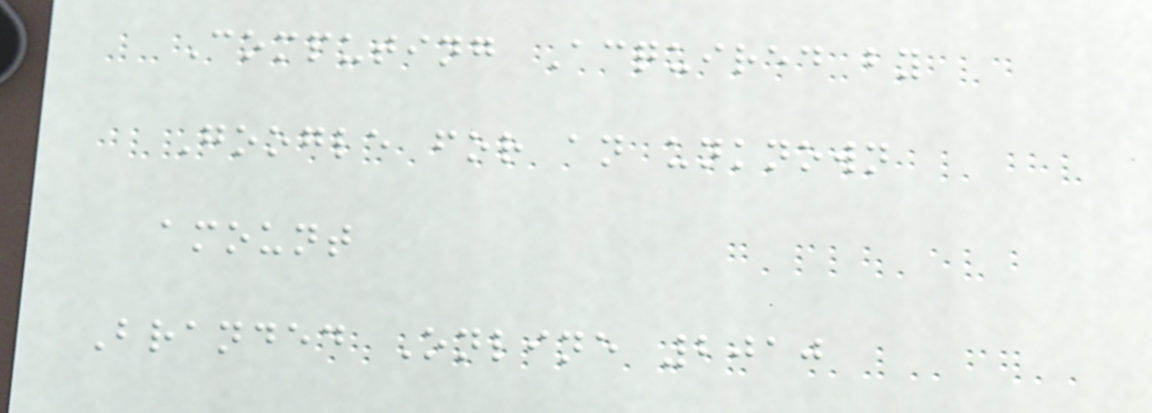Computing Acquired by
Google for an unknown
amount
Branded Online 2010
